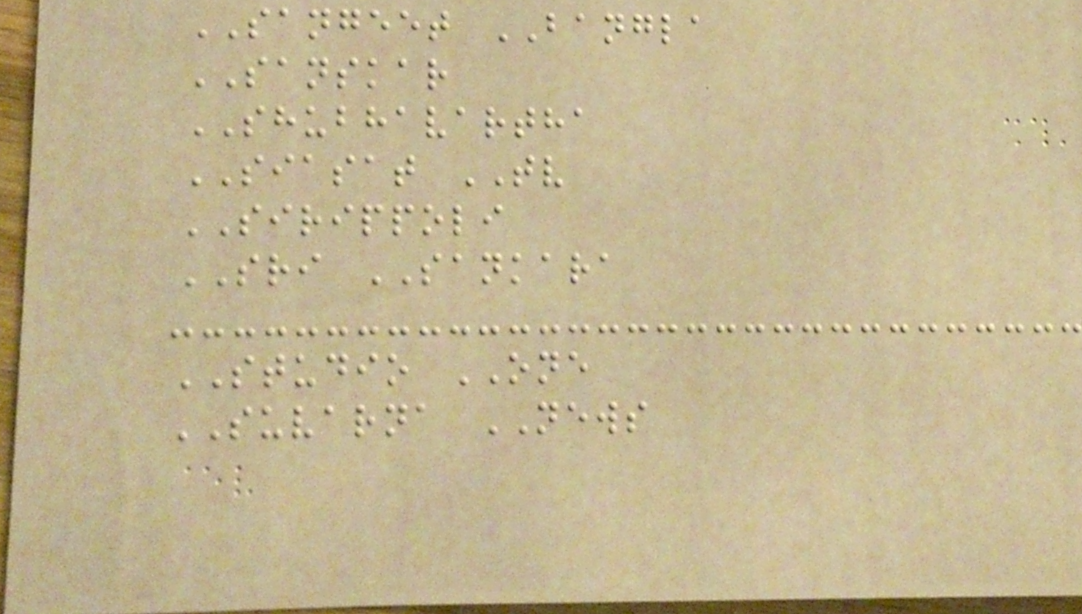SANGEET BANGLA
SANSKAR
SHUBHAVARTHA
SIASAT TV
SIRIPPOLI
SRI SANKARA
STUDIO ONE
SUVARNA NEWS
